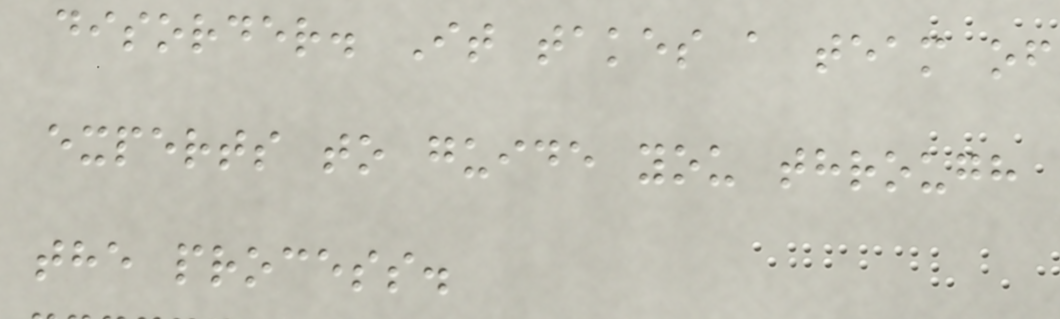disorder. It takes a team of
experts to guide you through
the process.
